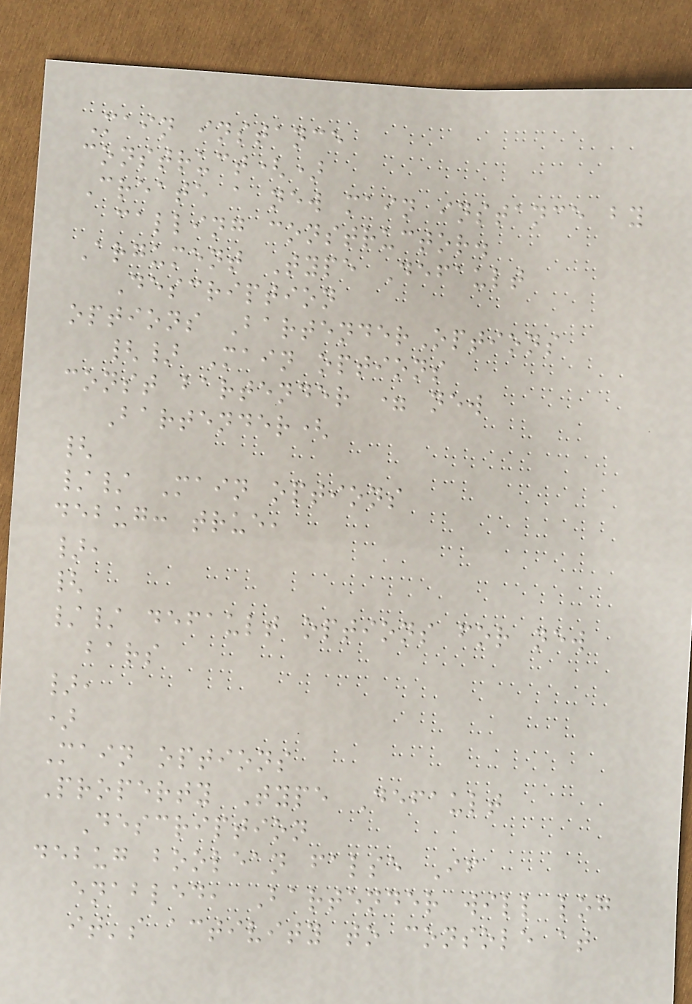Main instance
construct()
Create a new main instance by
calling constructor.
Argument Type Default
Description
options BartenderOptions
{} Main options
const bartender = new
Bartender(
{
// Main options
debug: true,
},
{
// default options for new
bars
},
)
Main options
Property Type Default
Description
debug boolean false If
enabled, Bartender will log
it's activity to console at
